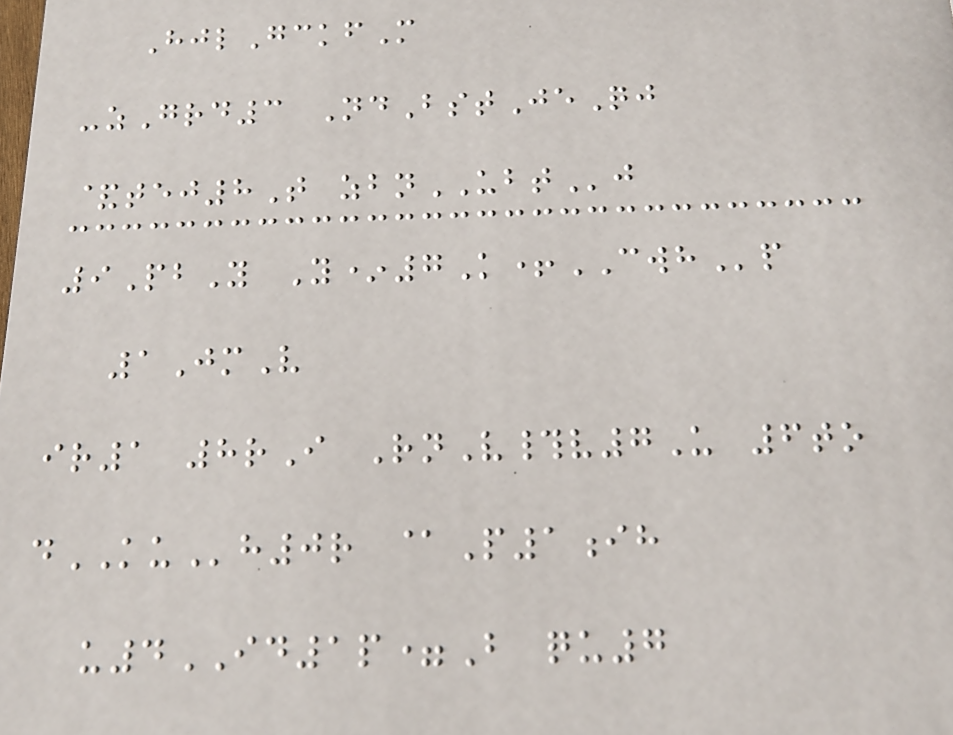HjlGckfM
-zGrd3 NdBstJeQj
&tej8T zbnUBTj
9PbY Y*7K+CWHp
1JmV
ir1 8rI RnV#v7U 6to
dKUh0r @P1ih
u4ID1p=B qu7
